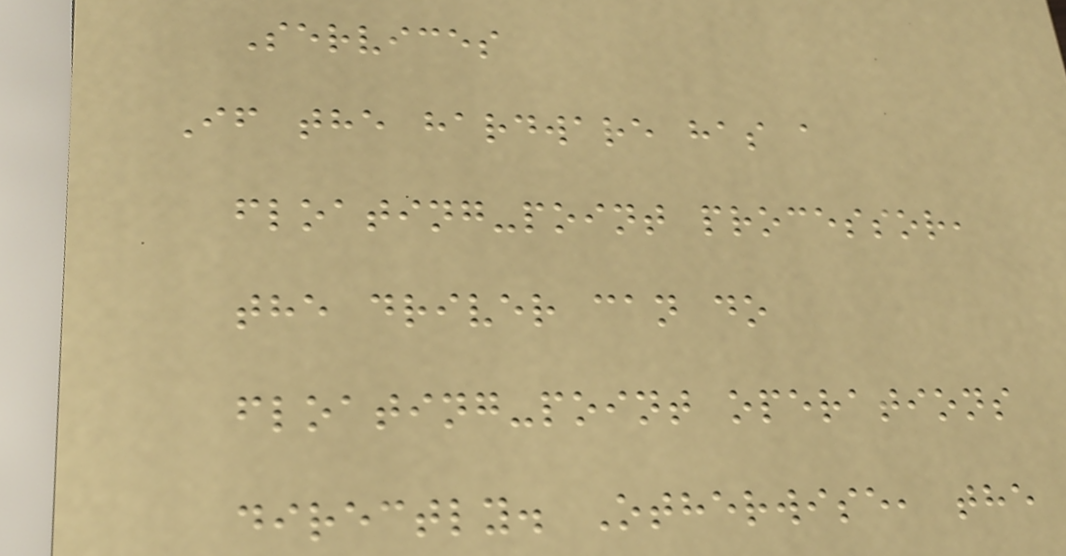Services
If the hardware has a
floating-point processor,
the driver can do
floating-point operations
directly. Otherwise, the
